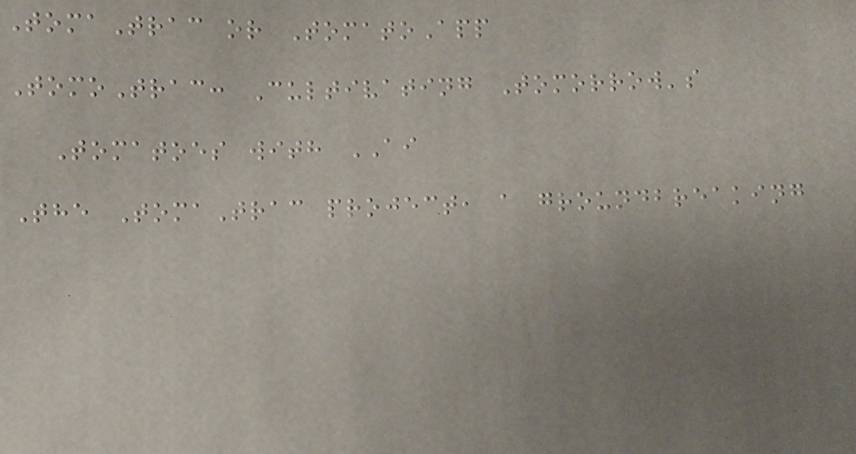TomaTrac or TomatoApp
TomoTrac: Cultivating Tomorrow's
Tomatoes with AI
The TomaTrac project, a groundbreaking
